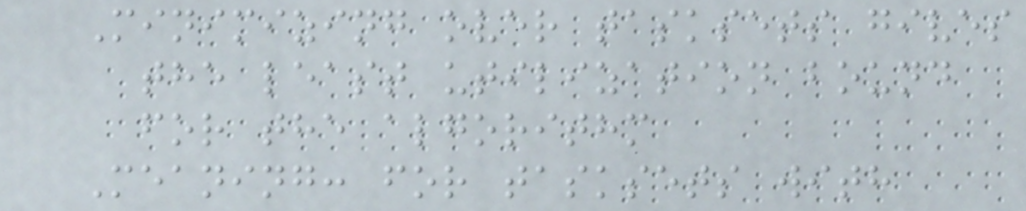Minimizing over tasksets gives
the least utilization bound
for the algorithm
Meaning: for tasksets with
